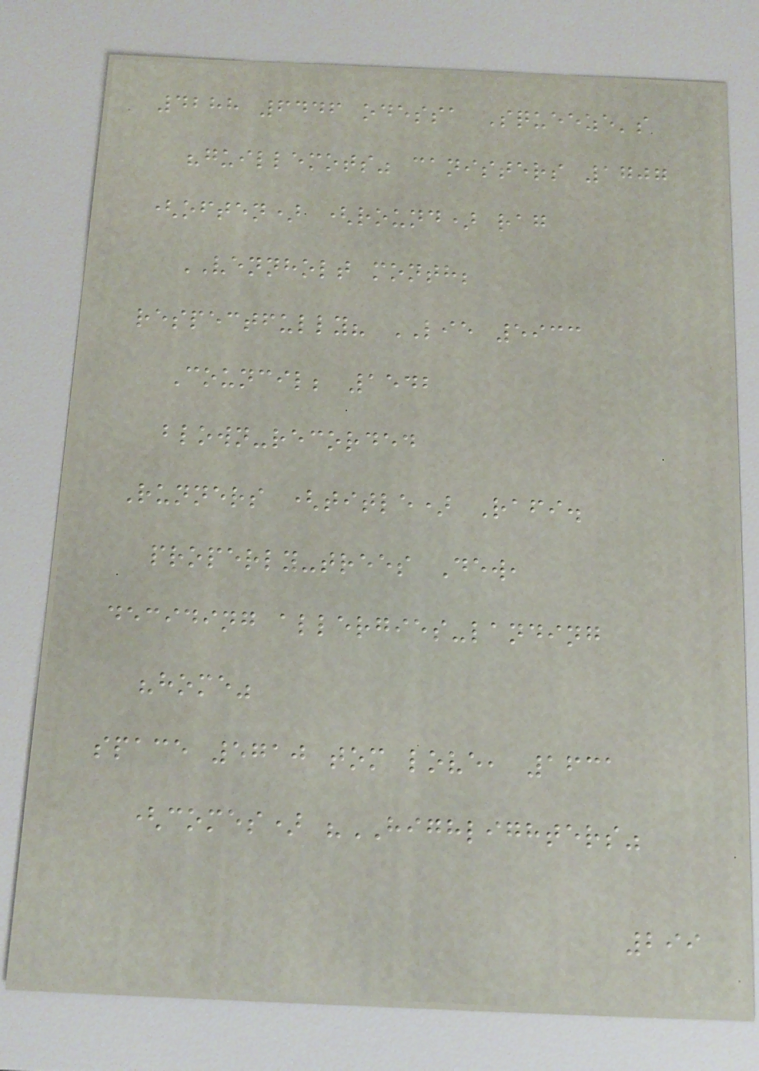4288 6446 odessa Squeeze's
"guillemots" canisters 1707
(often) (round) rag
VENNHOLT month;
respectfully? LIE 5933
Council; 1542
blown-recorded
Runners (title) Rafi.
properly-trees Dew,
deciding allergies-landing
"home"
space 5710 tom love, 1631
(comes) "HIGHLIGHTERS"
299
